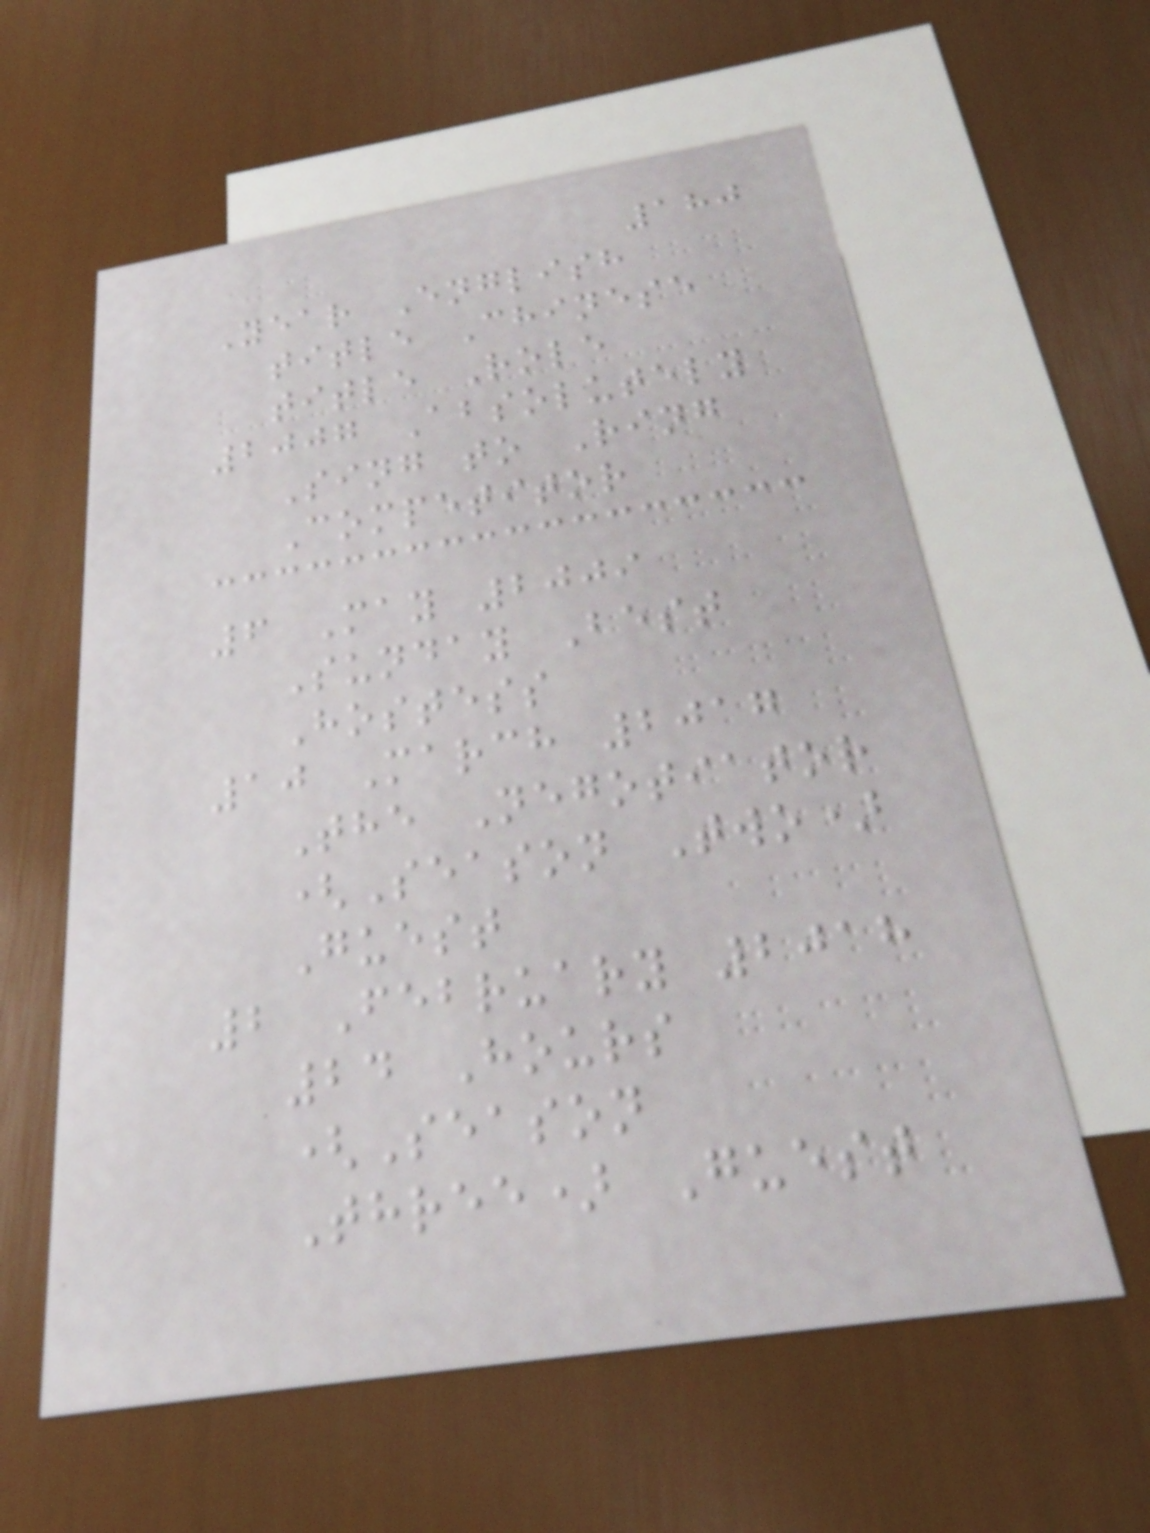180
Year English
title Chinese
title Role
2007 Absolutely
Sing to Ring
Competitor
6 May 2009
Sunday Best
Hostess
10 March 2017
The Negotiator
(Season Two)
Guest
2 February 2018
24 Hours
(Season
Three) Guest
